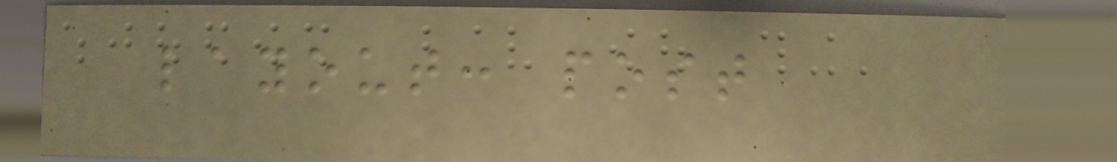layout: post
